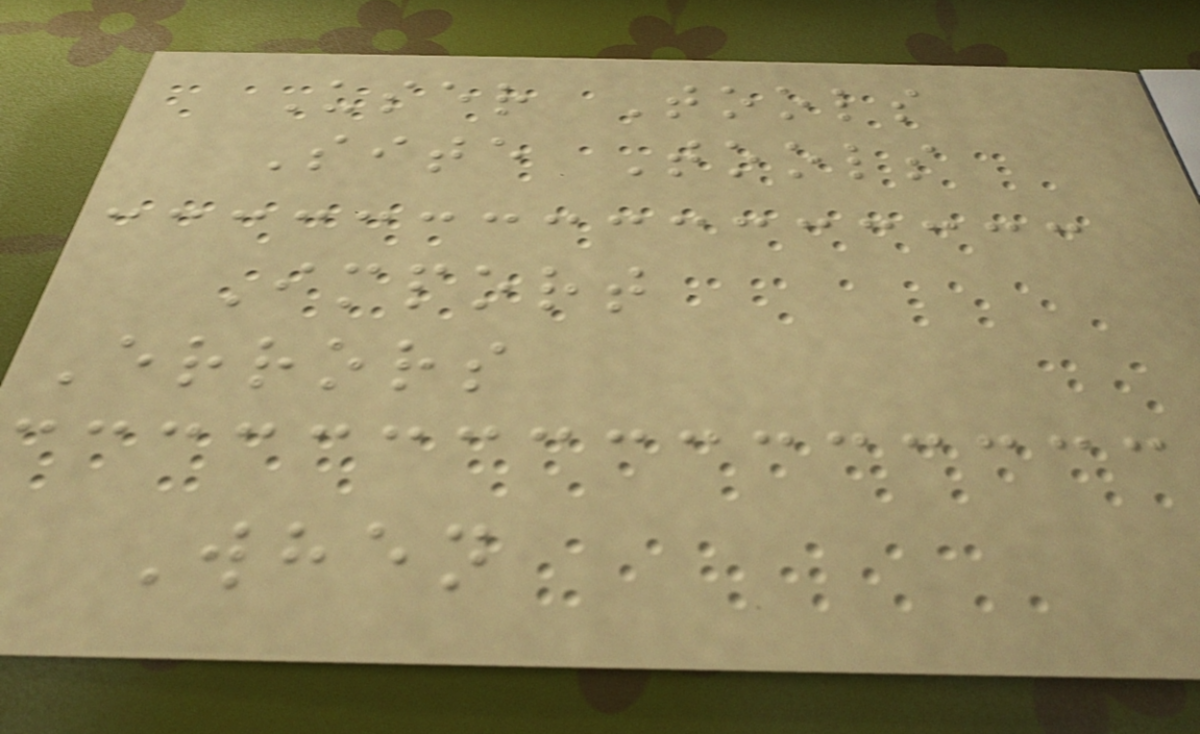User Tools
Site Tools
Import
Errors
When
